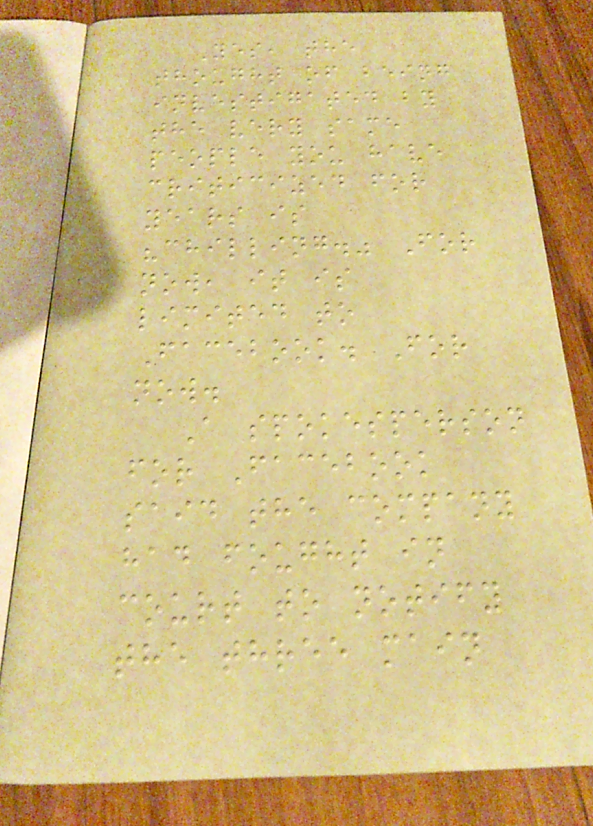Yes, the
thought of being
investigated by
the very same
people you have
criticized for
years is
"chilling." For
now, it is
limited to
Facebook. For
now.
A spokesperson
for Facebook
said the company
had fought in
court to notify
the three main
